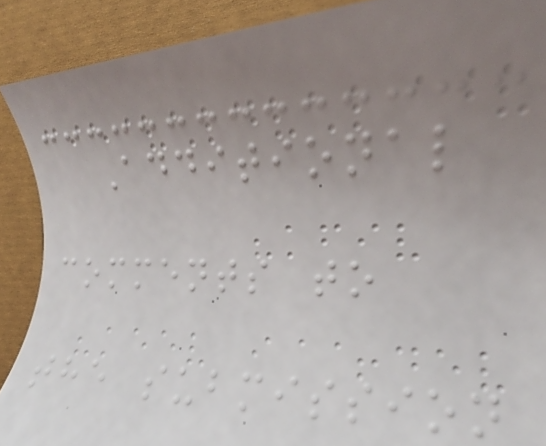Additional
comments to
the submission
